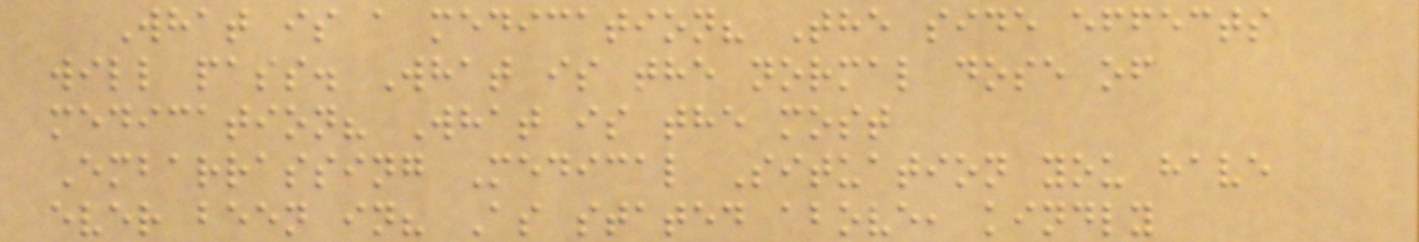What is a medication? The side effects
will pass. What is the normal dose of
medication? What is the most
Embarrassing Medical Situation you have
ever been in? As stated above, kindly
